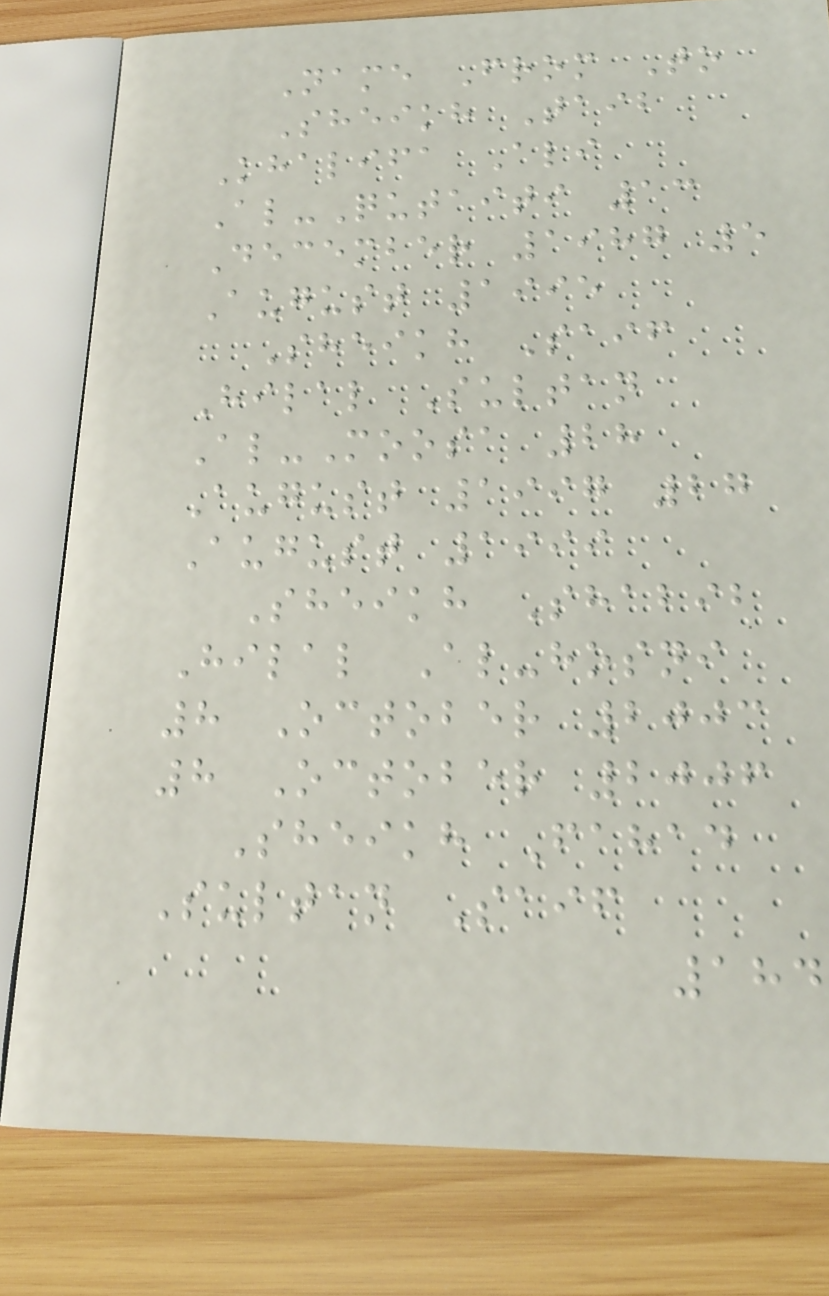Name From To
Sheikh Taib
Khalifa Ali
Al-Qutaiti 13
December 1987 5
August 1995
Sheikh Saif
Hilal Sultan
Al-Moosa 28
August 1997 27
August 1999
Sheikh Shabib
Hilal Al-hosni
8 October 2003
8 October 2006
Sheikh Fahad
Sultan Saif
184
